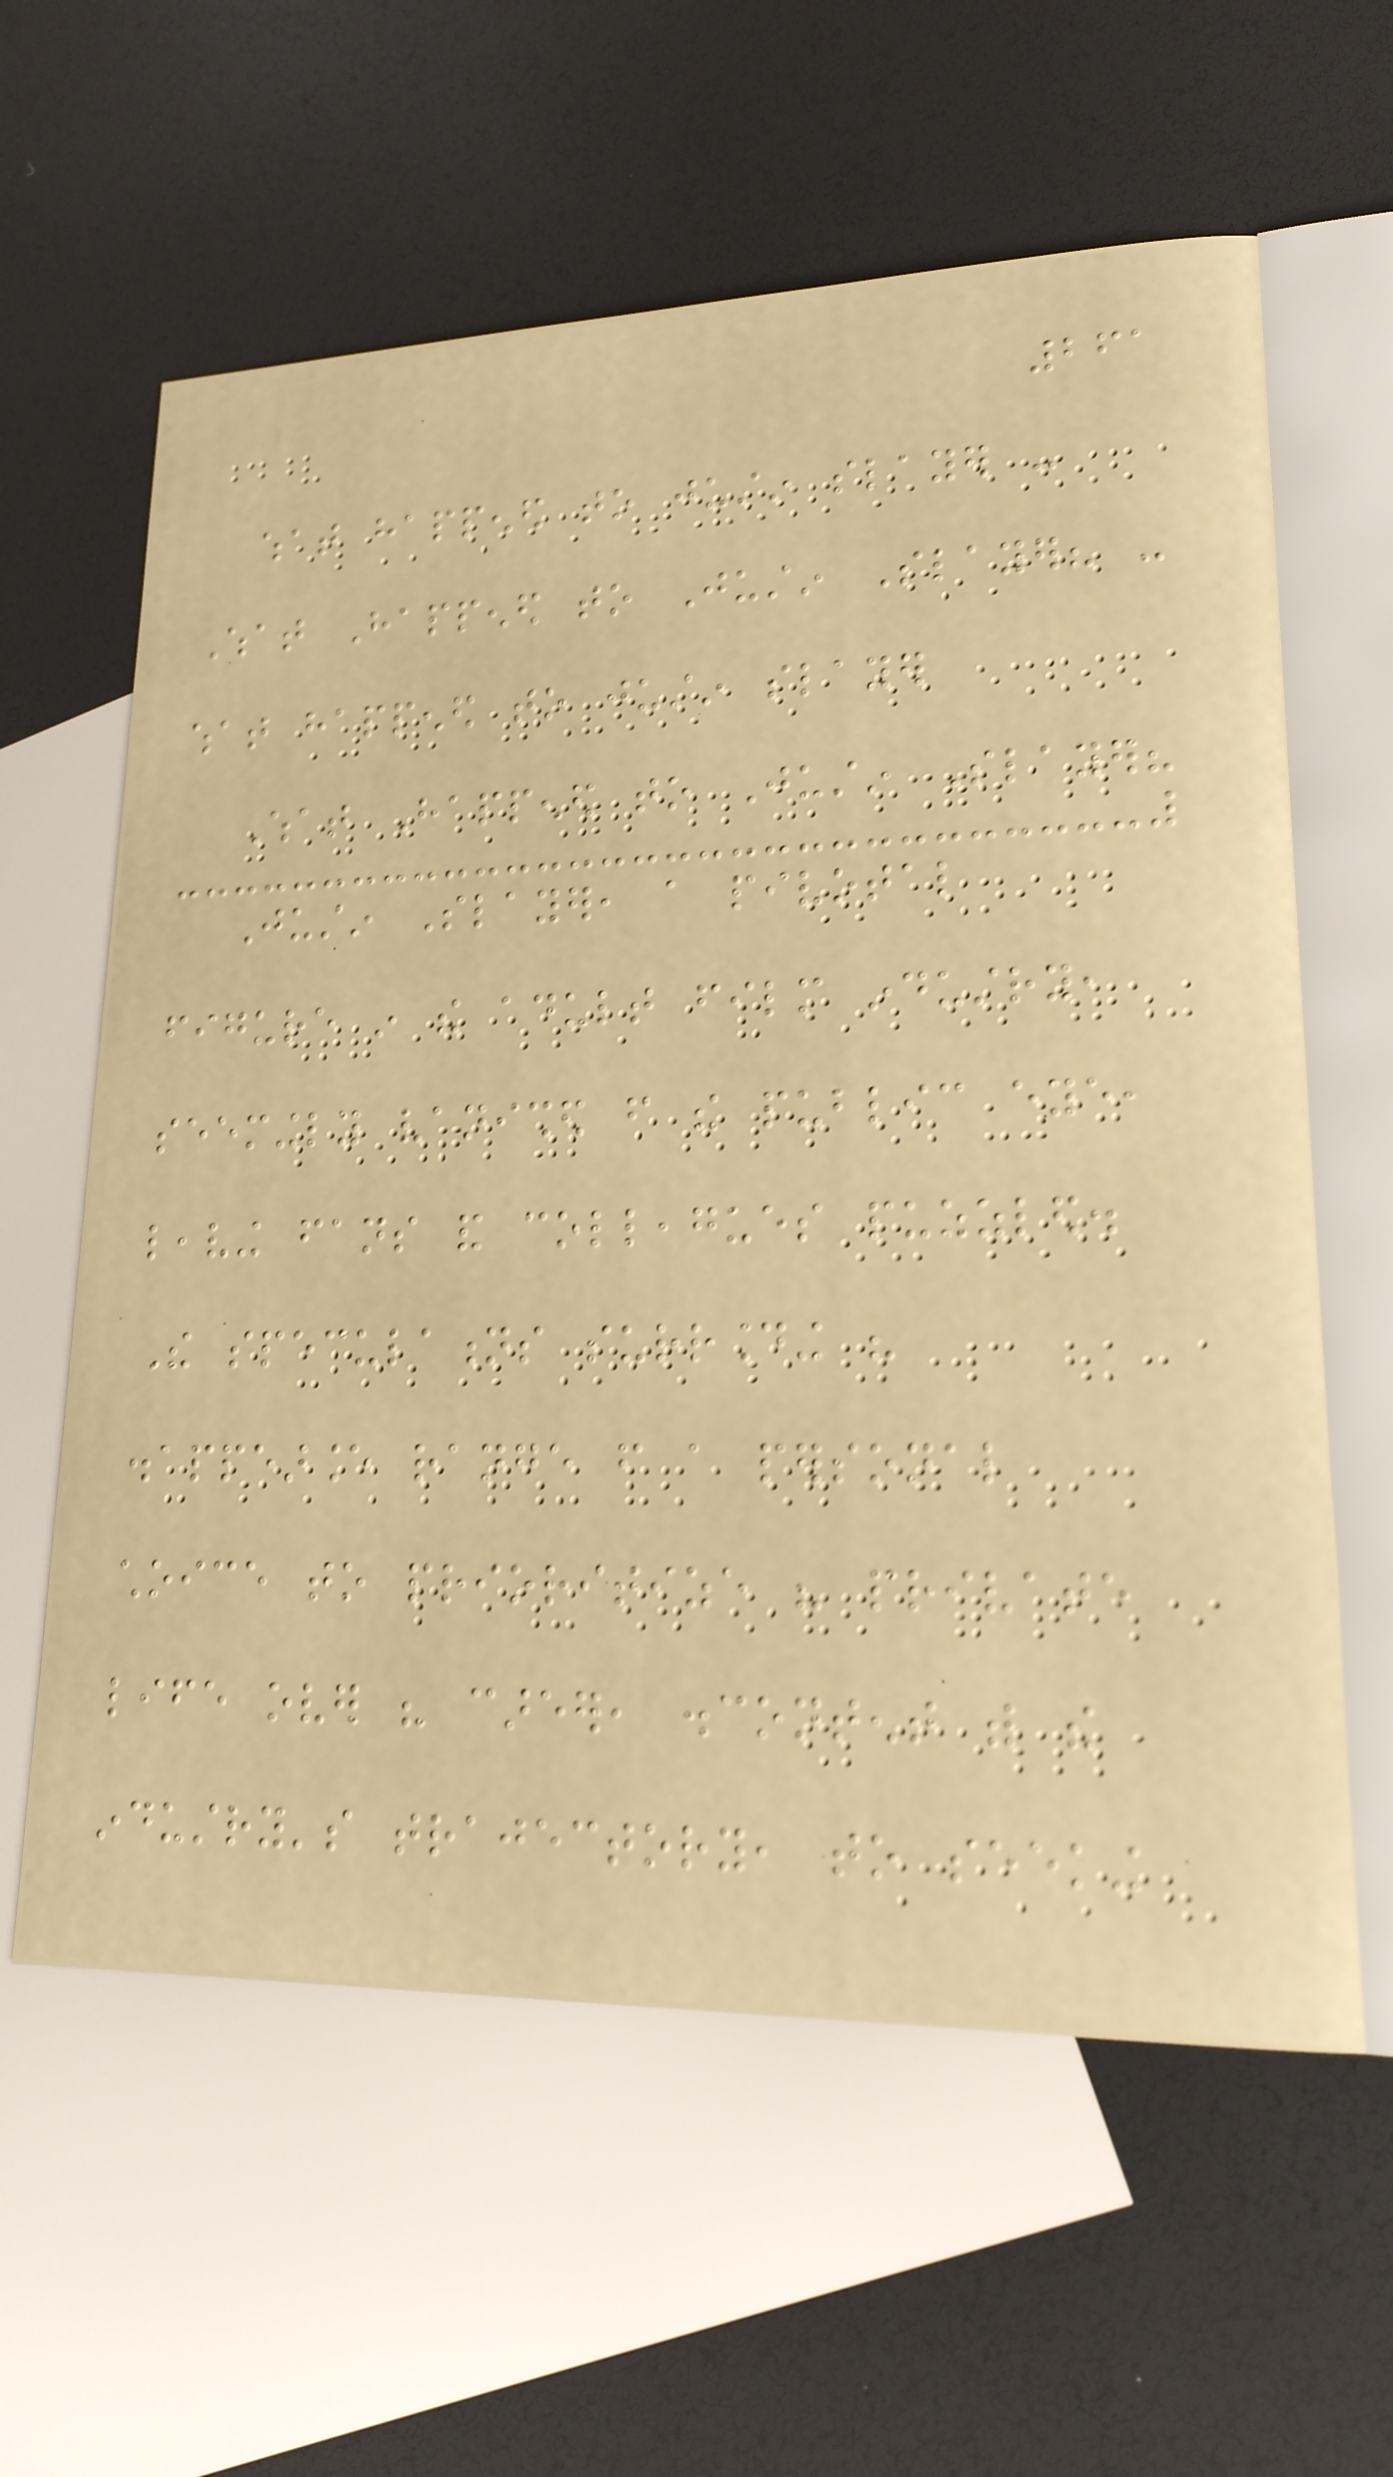261
what happened to justin slayer -
What Happened to Justin Slayer? -
what happened to justin slayer
What Happened to Justin Slayer?
Justin Slayer, a pivotal
figure in the adult film industry,
seemingly vanished from the public eye,
leaving fans and colleagues puzzled.
The speculations surrounding his
disappearance range from a personal
choice to prioritize his private
life over his career, discontent with the
industry's trajectory, to seeking
